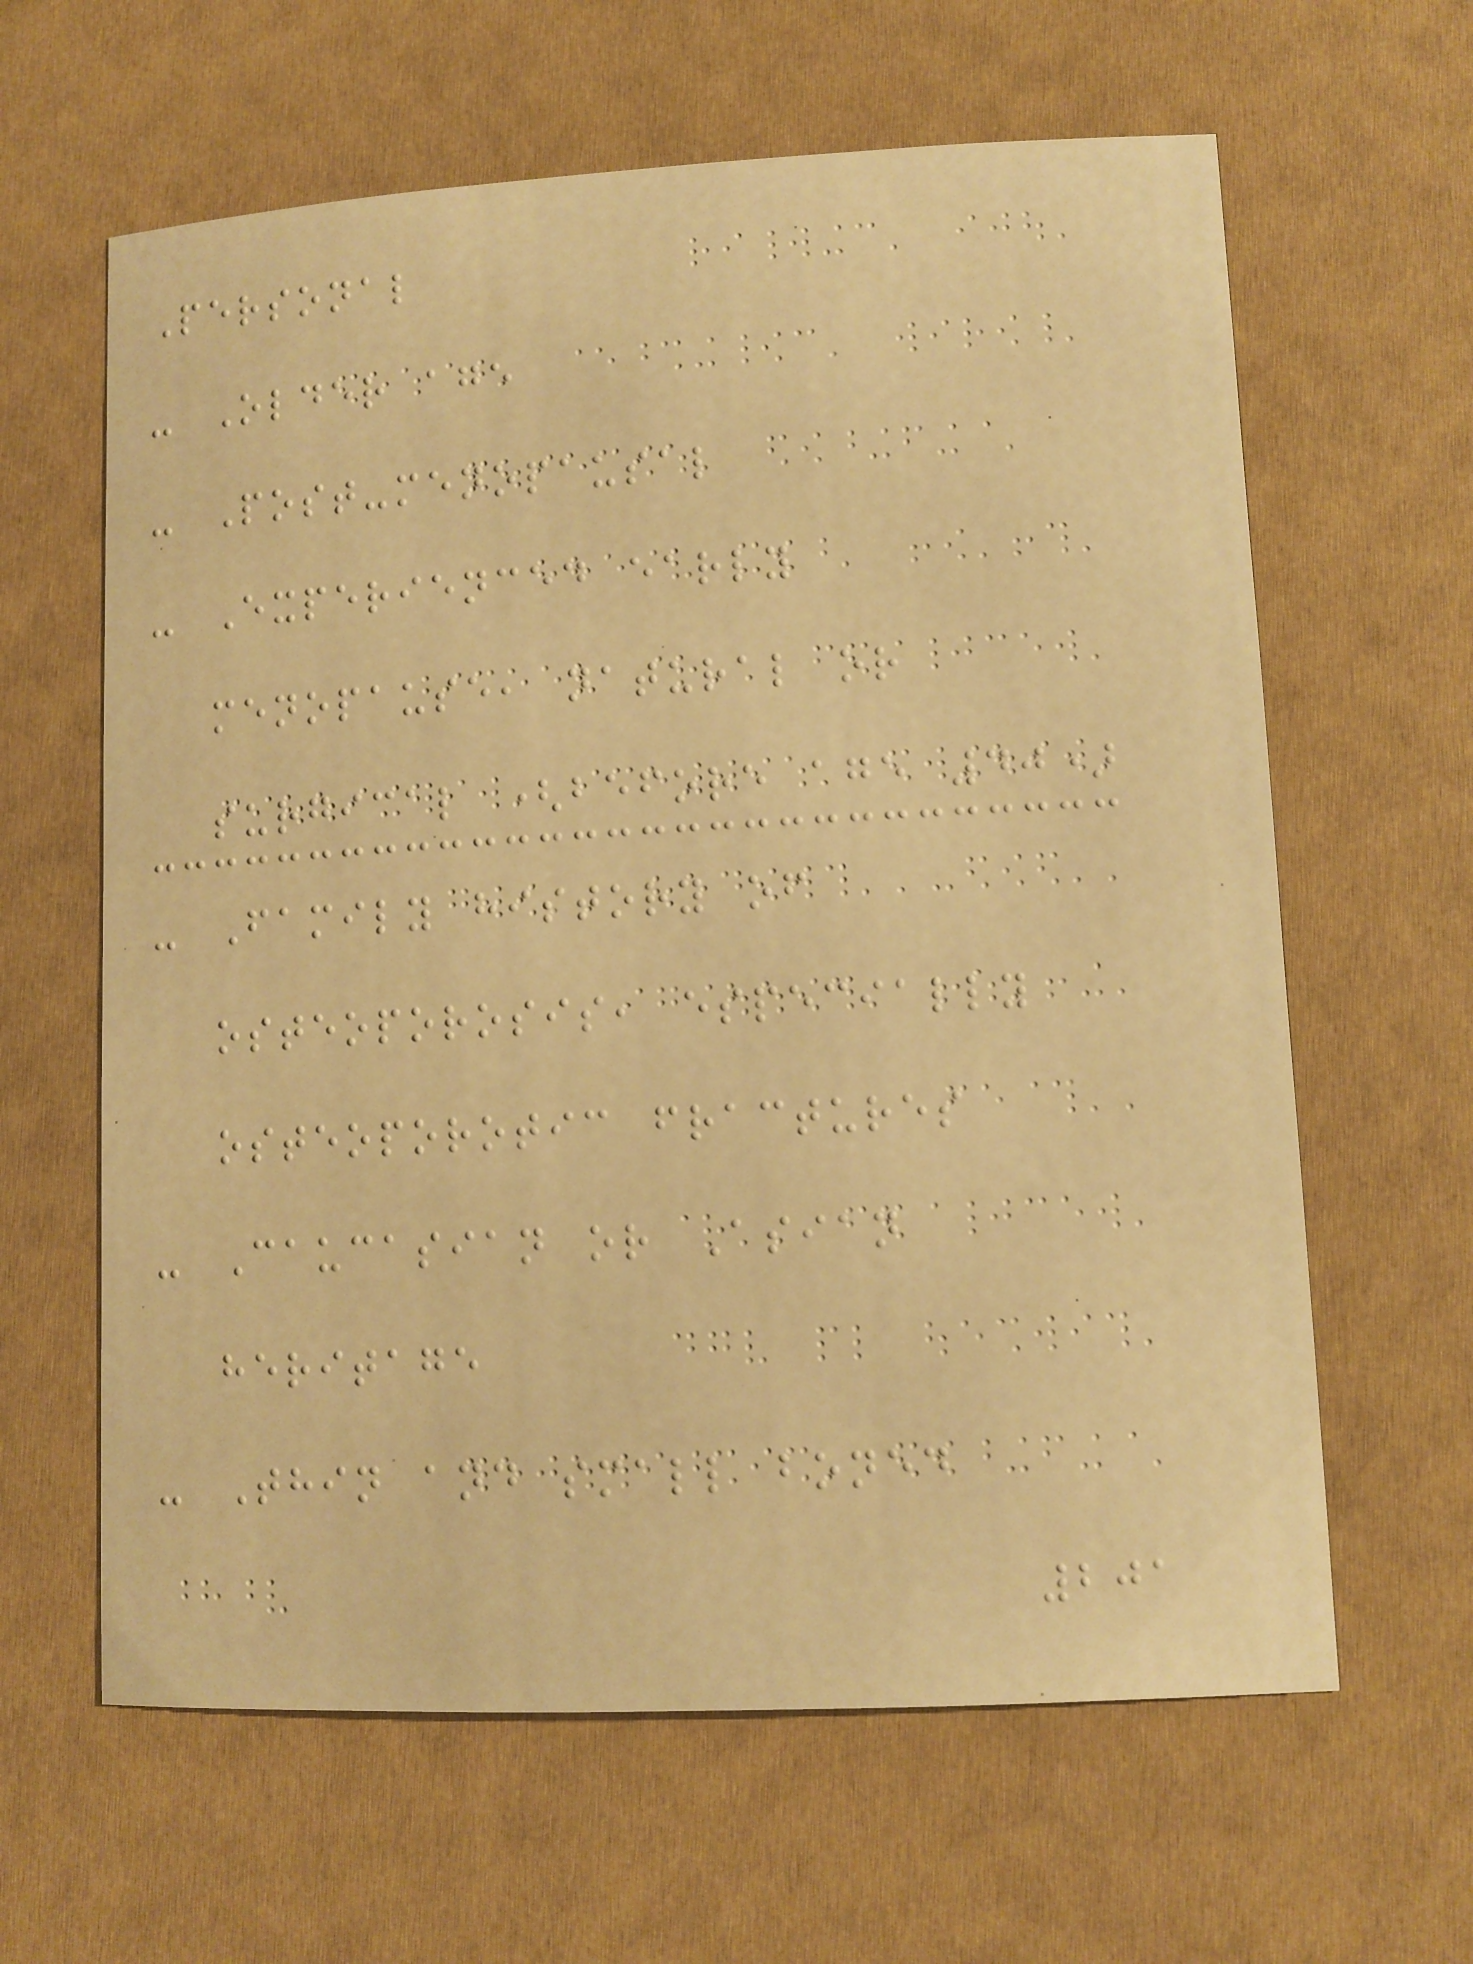Personal
- Older age
- Post-menopausal
- Experienced early
menopause, natural or
surgical (before age 40)
- Family history of
osteoporosis, especially
osteoporotic fractures
- Caucasian or Asian
heritage
- Thin and small boned
201
